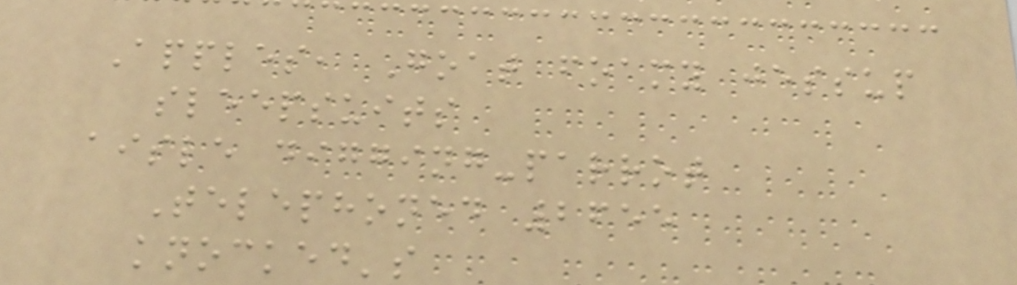Apples, Goat foamy jessup
sleepsuits
aisle digging-parrot
Telephoned 2655
knocked's
